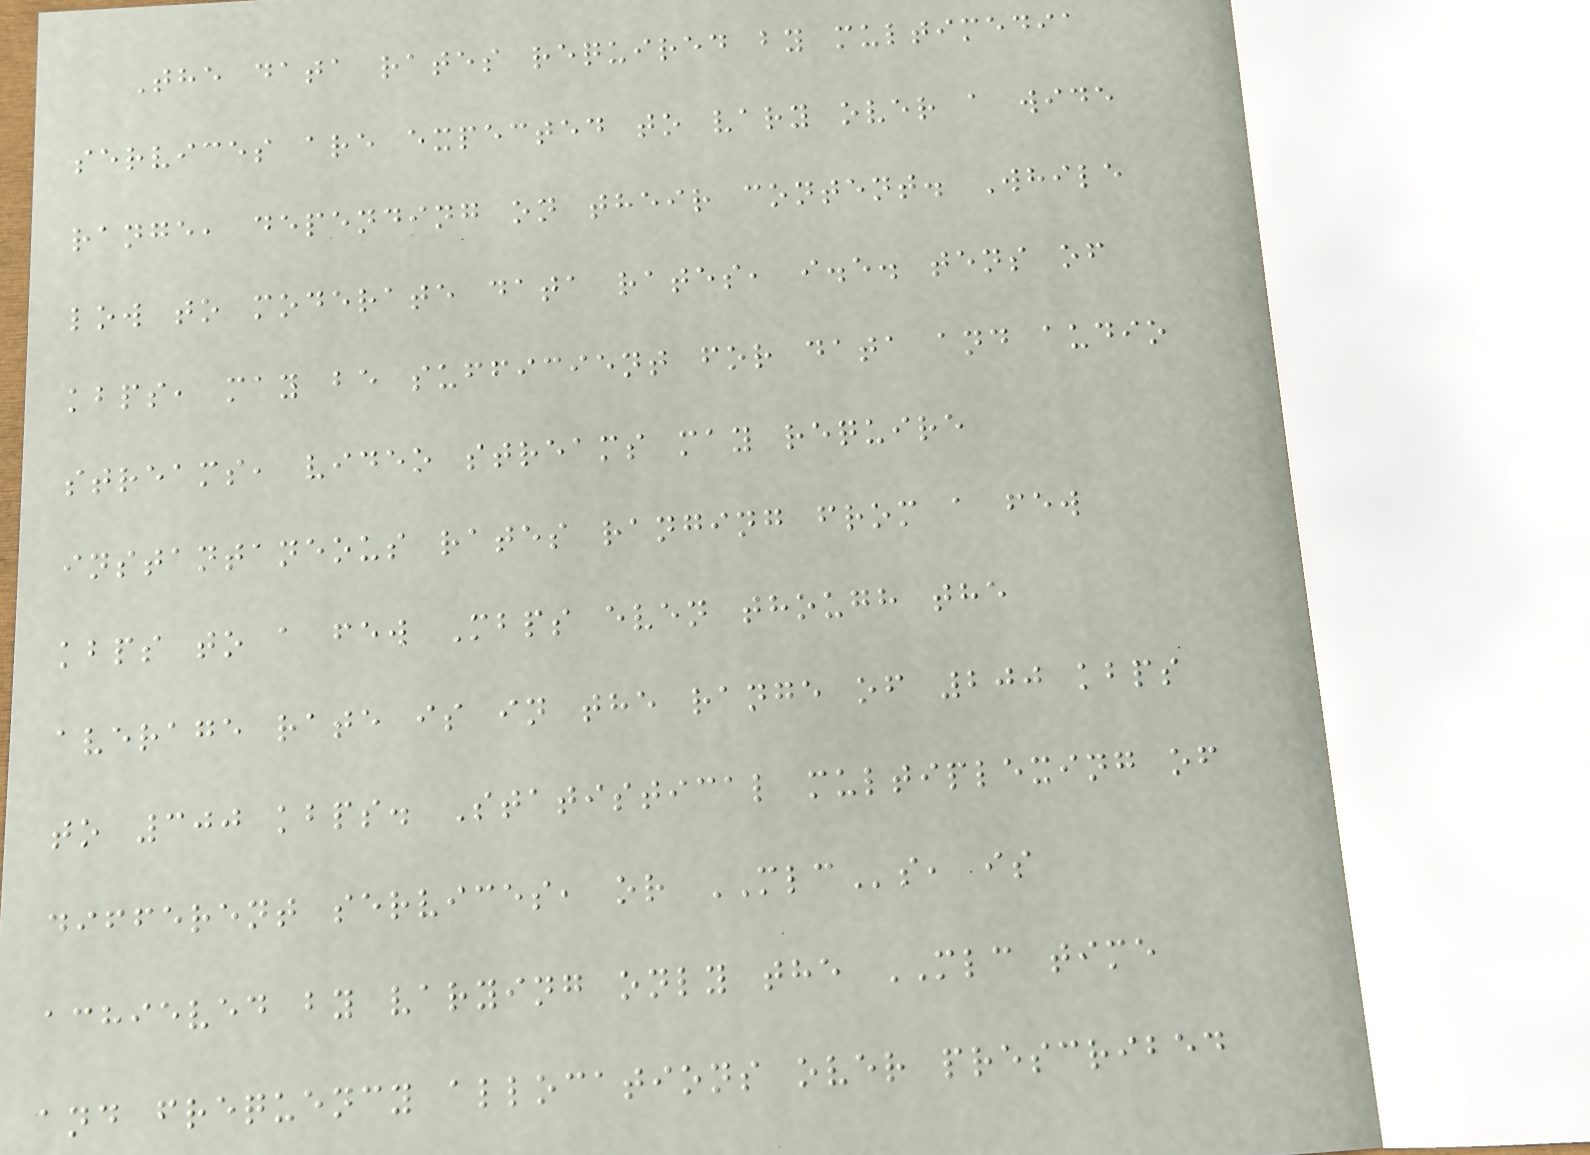The data rates required by multimedia
services are expected to vary over a wide
range, depending on their content. While
low to moderate data rates, i.e. tens of
kbps, may be sufficient for data and audio
streams, video streams may require
instantaneous rates ranging from a few
kbps to a few Mbps even though the
average rate is in the range of 200 kbps
to 300 kbps. Statistical multiplexing of
different services, or MLCs, is
achieved by varying only the MLC time
and frequency allocations over prescribed
